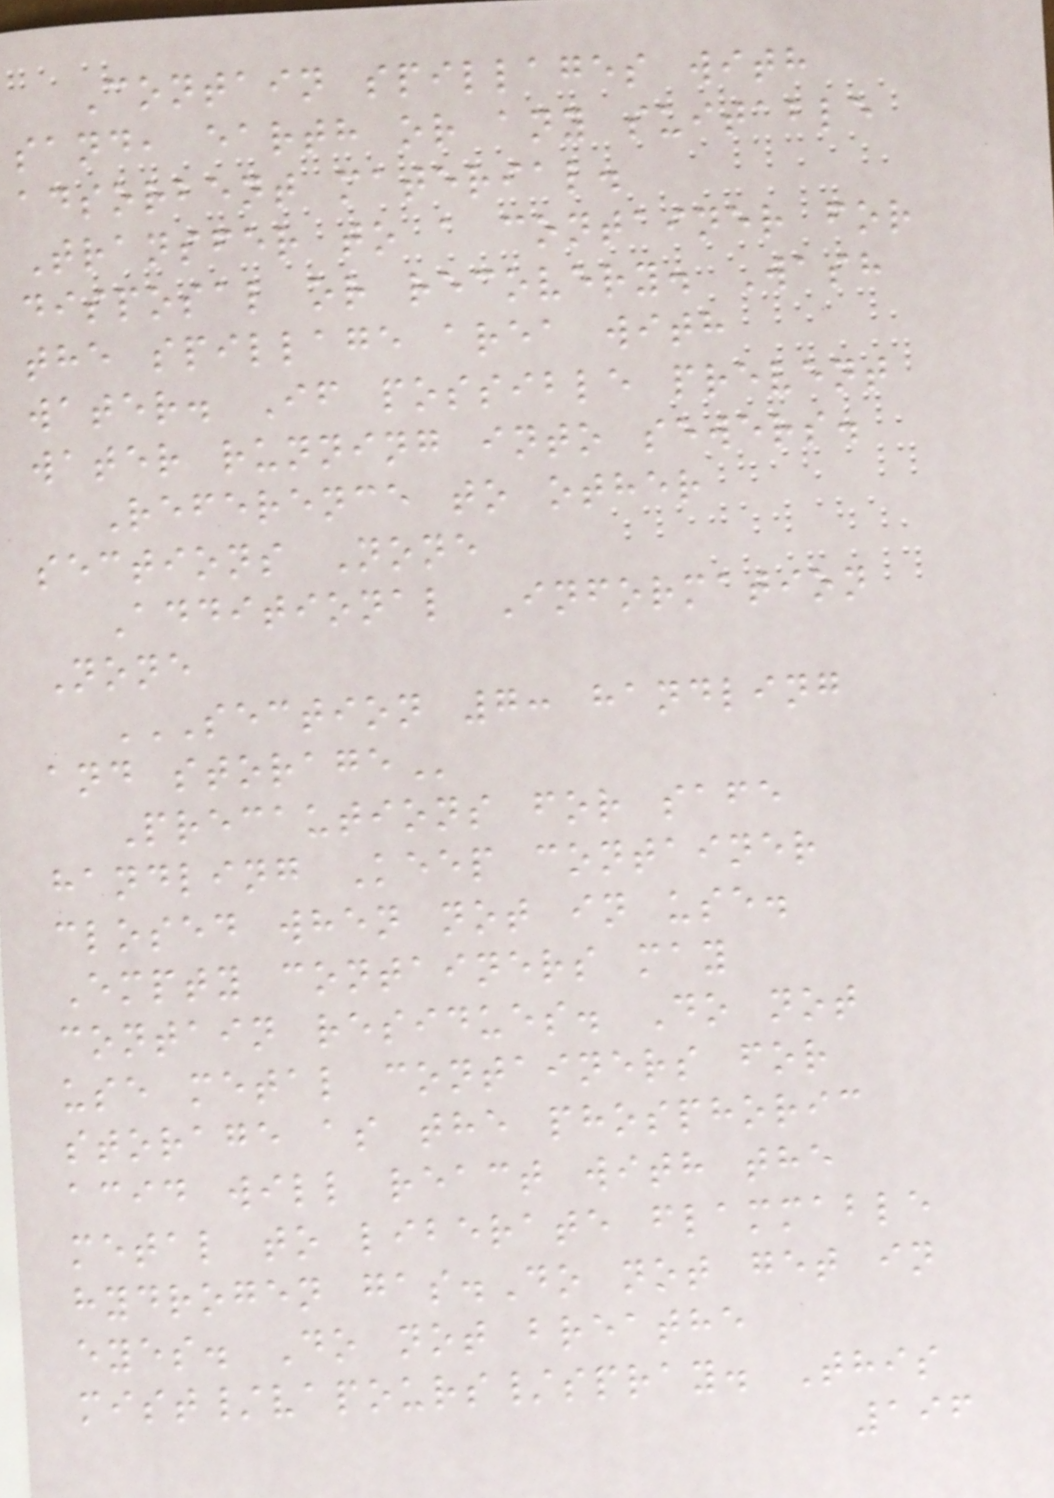Contain spillages with
sand, earth or any suitable
adsorbent material.
Transfer to a container for
disposal or recovery. Wash
the spillage area with
water. If possible prevent
water running into sewers.
Reference to other
sections None
Additional Information
None
SECTION 7: HANDLING
AND STORAGE
Precautions for safe
handling Keep container
closed when not in use.
Empty containers may
contain residues. Do not
use metal containers for
storage as the phosphoric
acid will react with the
metal to liberate flammable
hydrogen gas.Do not get in
eyes. Do not breathe
mist/vapours/spray. This
196
